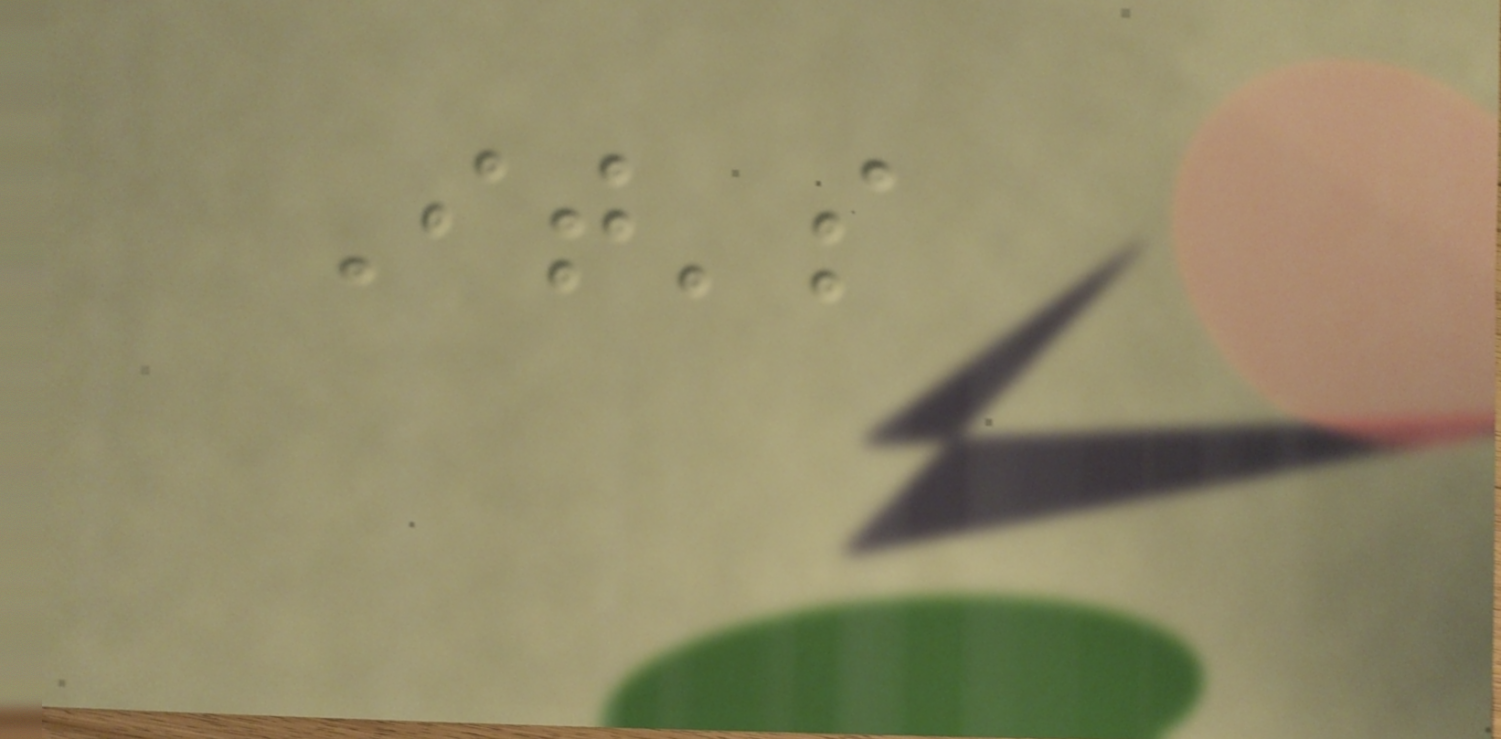It's
